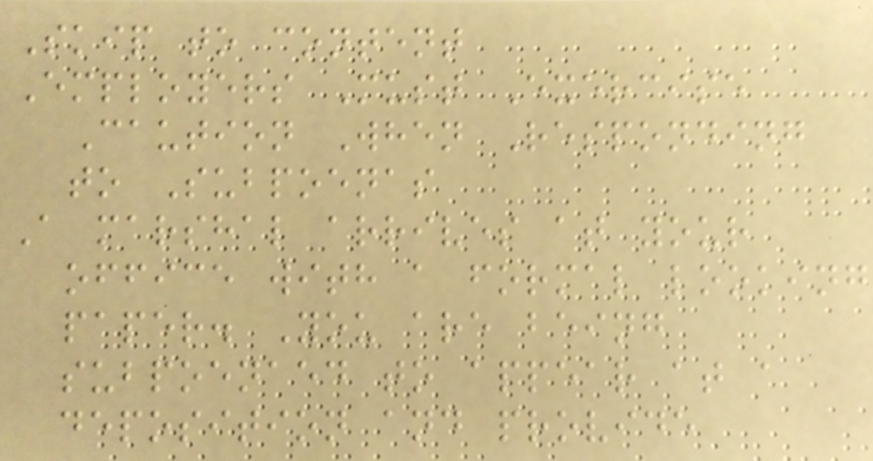Skip to content
Employers Must Exercise
Caution When Responding
to Subpoenas
A marshal arrives at your
office with a formal looking
paper. You are being
subpoenaed to appear at a
deposition and provide
